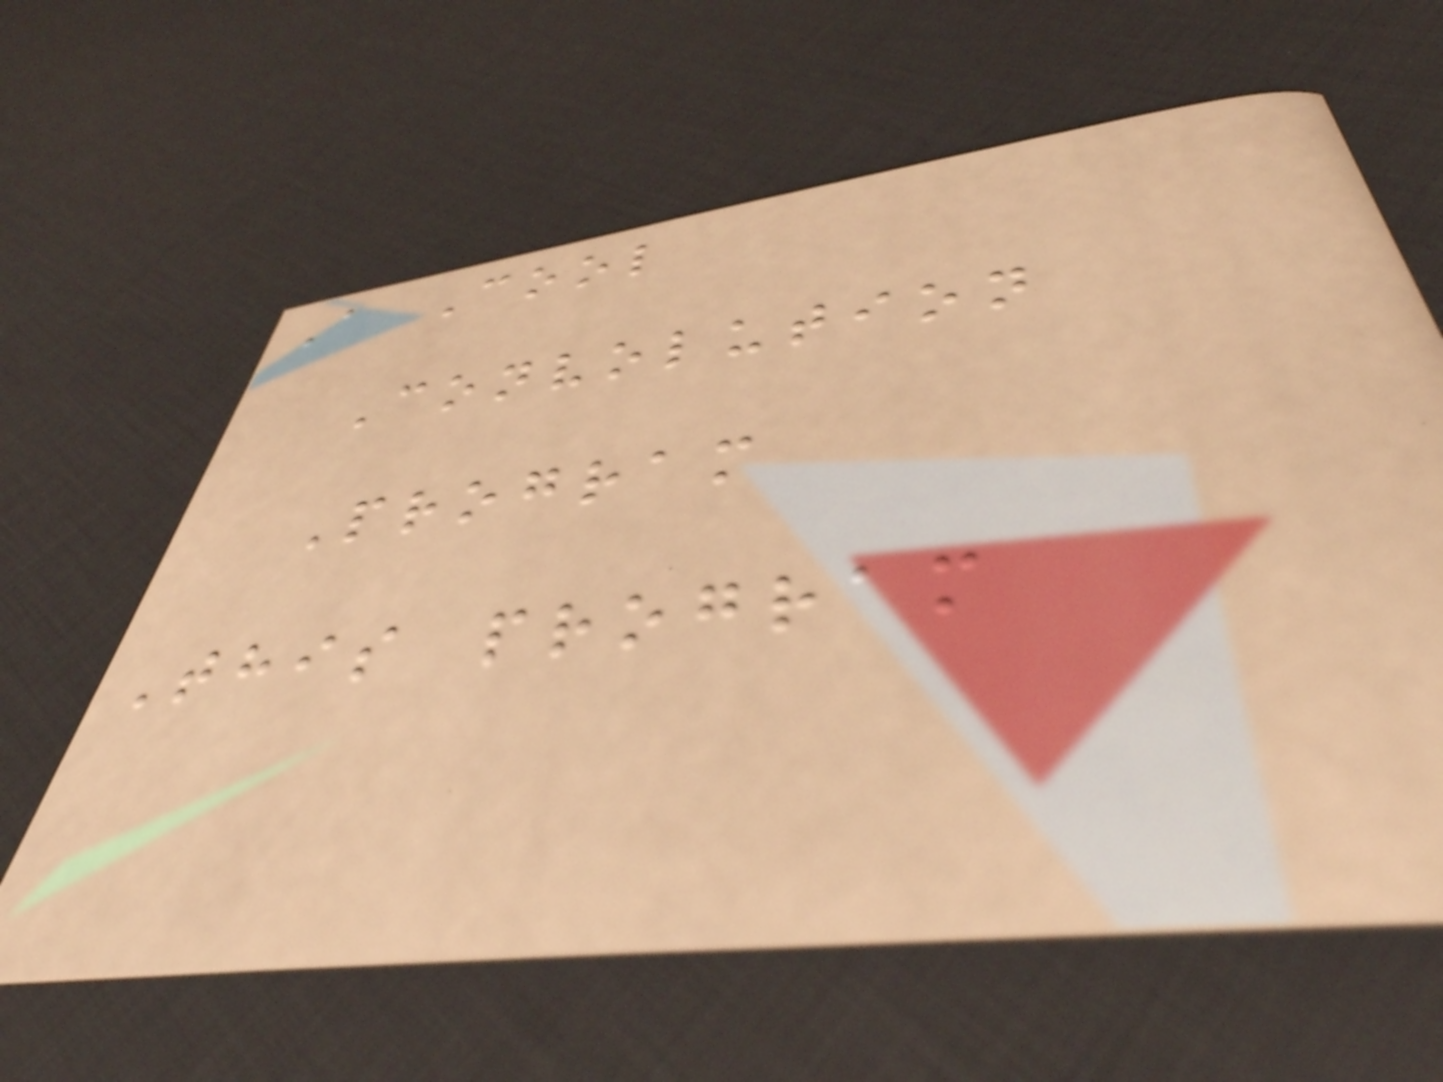A Cool
Convolution
Program
This program
